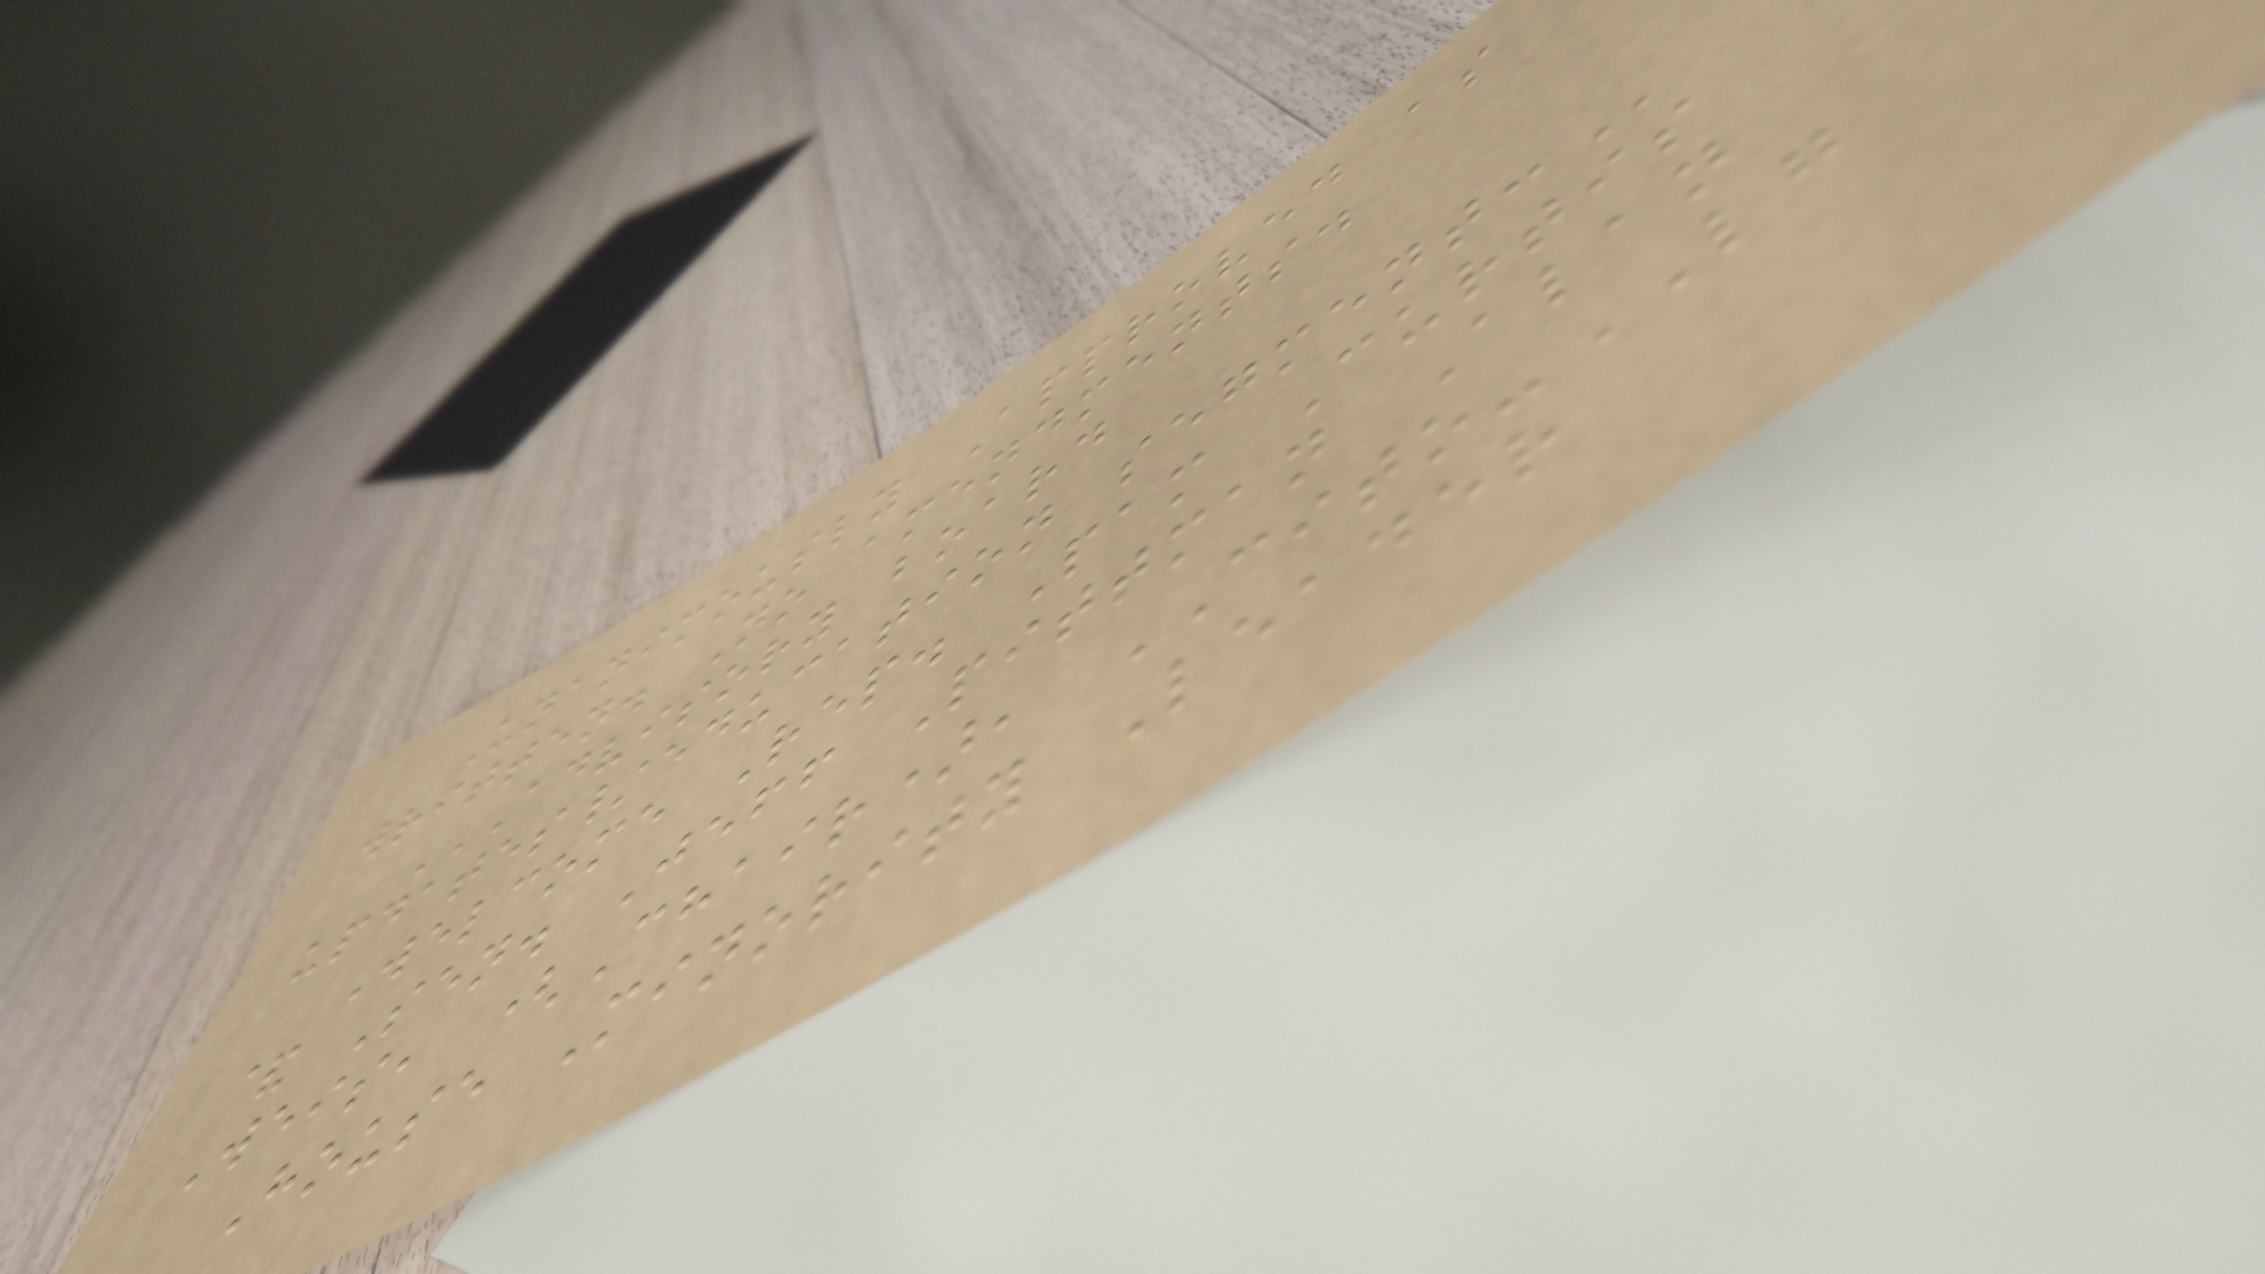Unanimously Approved as
written. No amendments.
ADVISORY BOARD
UPDATES/EDUCATION SEGMENT:
Welcome Rep. Pam Curtis
& Sen. Jeff Pittman Alan
Weis, (Chair), CITO-LG
House Minority Leader
